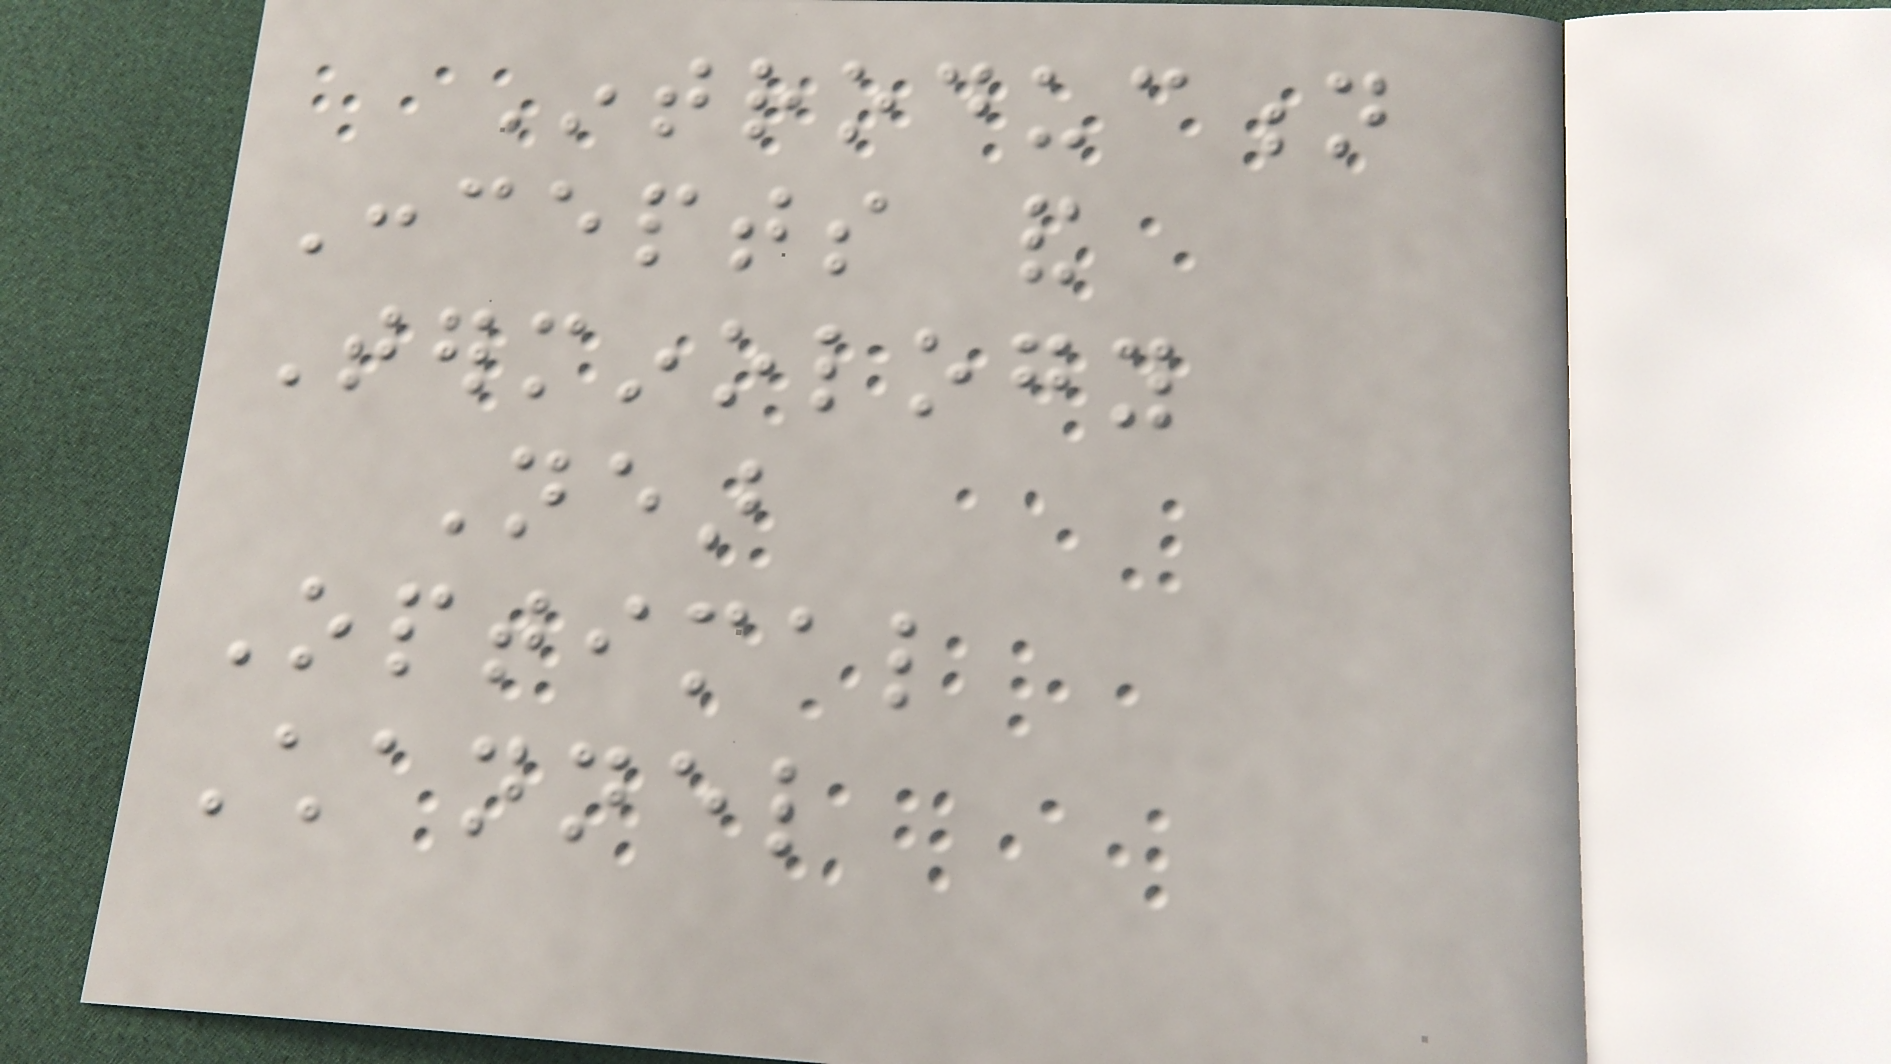Introduction
Concepts and
Terminology
Near
Optimal
Channel
